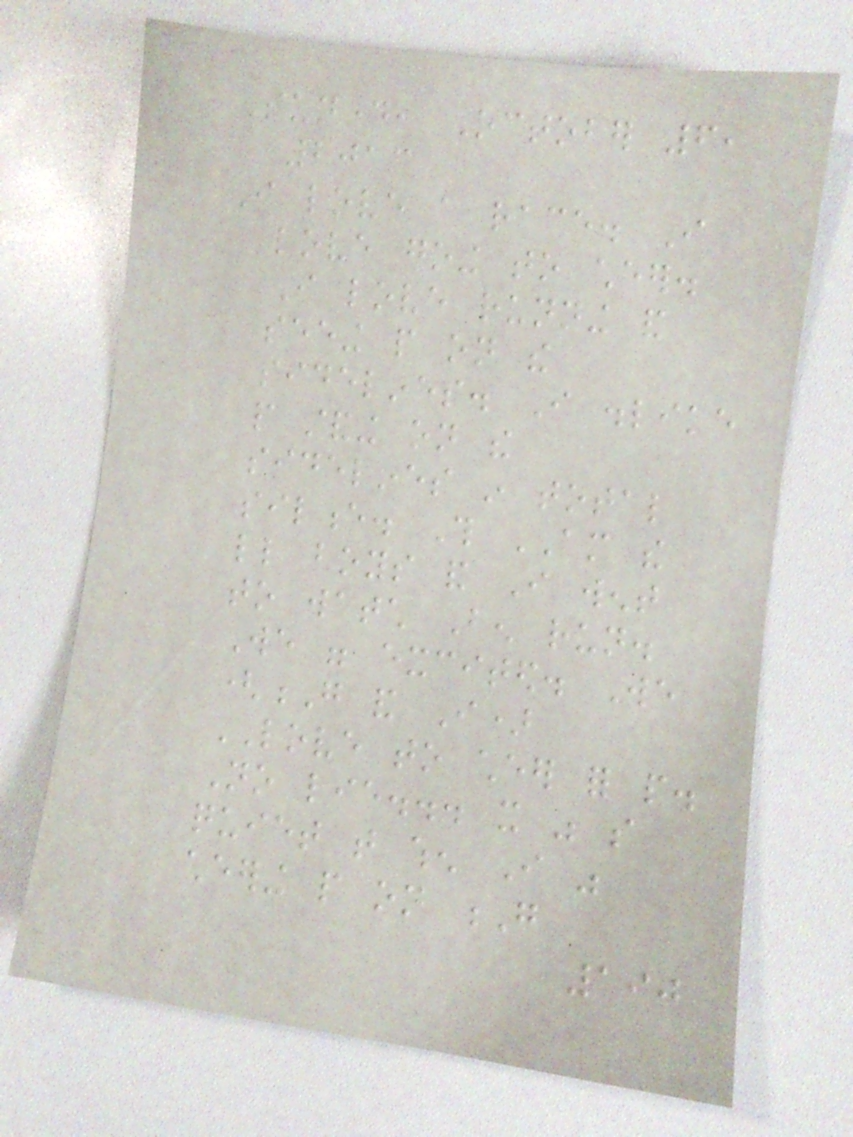Sunday, October 6,
2013
I love a race. I
love going to cheer.
I love running and
seeing people on the
sidelines. I dislike
people standing on the
sidelines in total
silence. This AM the
little boys and I went
to watch Ben run.
We were excited. We
(G and I)
LOVE to cheer for people.
No lie... it was so
quiet that when I was
cheering people on G
190
